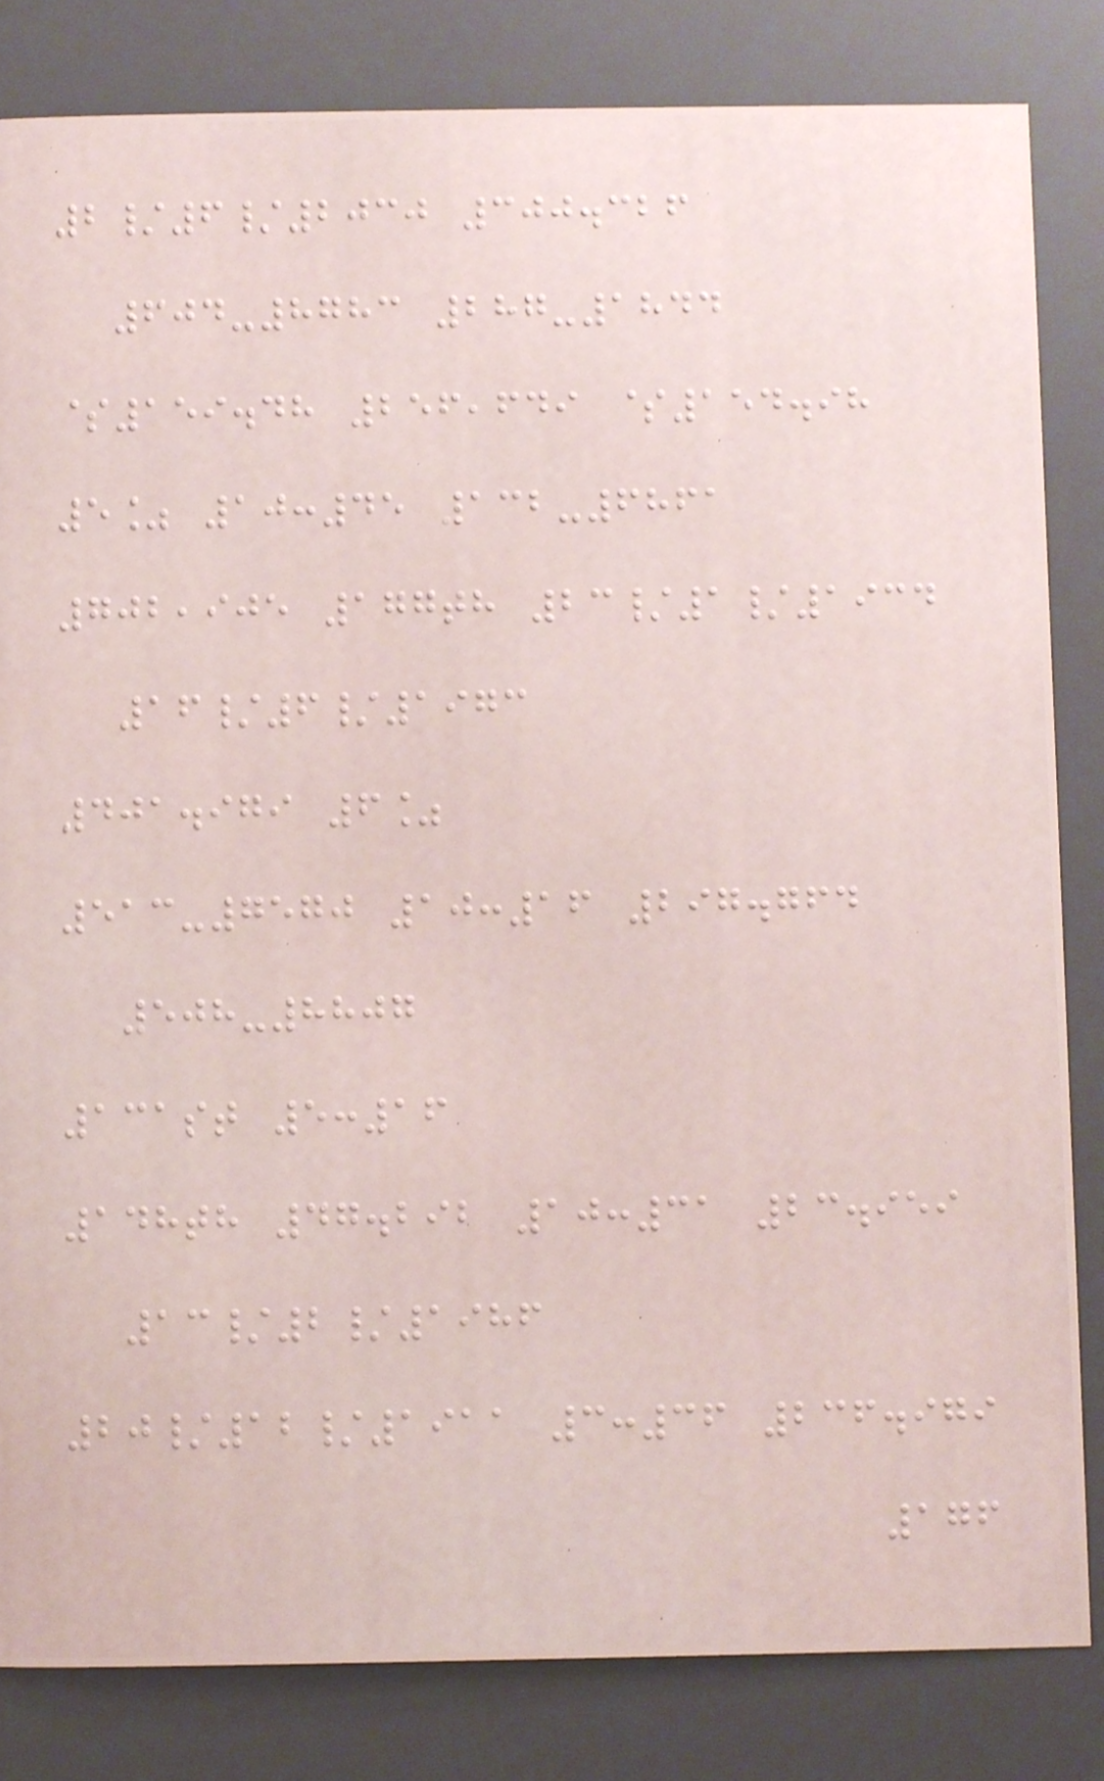2/6/2030 300.326
604-8783 287-1844
$159.48 256,649 $154.98
5% 10:45 132-6861
702,905 177th 23/1/1934
16/6/1973
401.979 6%
513-7570 10:16 297.764
508-8807
131st 5:16
148th 47.292 10:31 23.959
13/2/1986
20/12/1911 3:36 236.979
176
